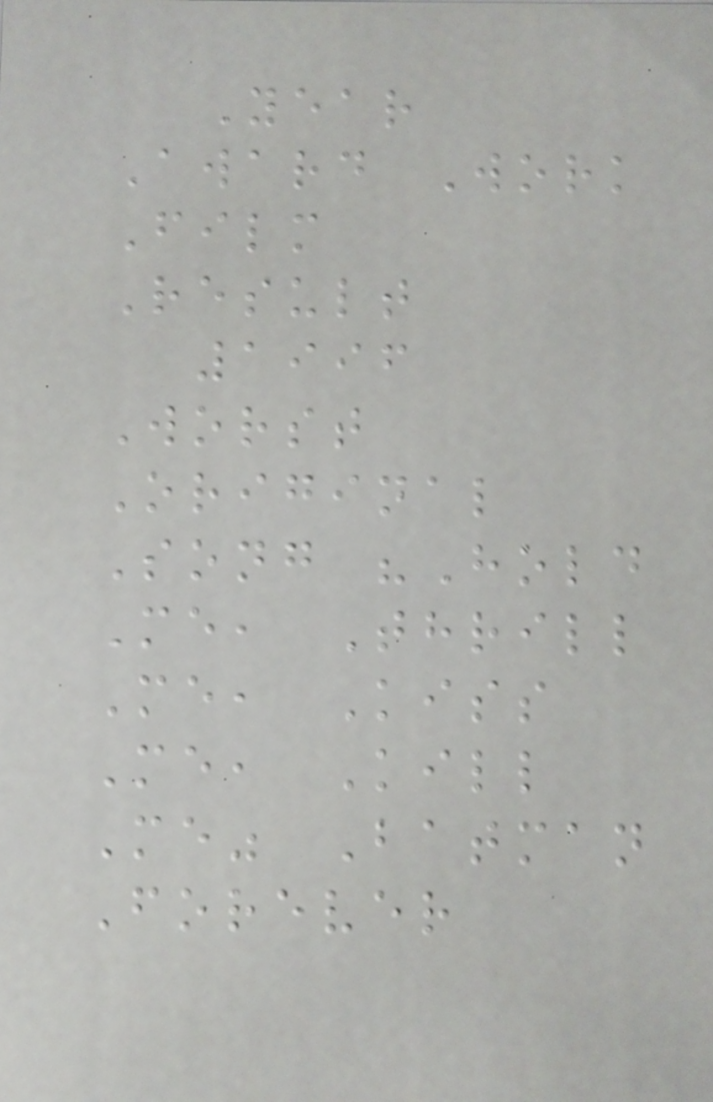Year
Award Work
Film
Result
1996
Worst
Original
Song "Hold
Me, Thrill
Me, Kiss
Me, Kill
Me" Batman
Forever
